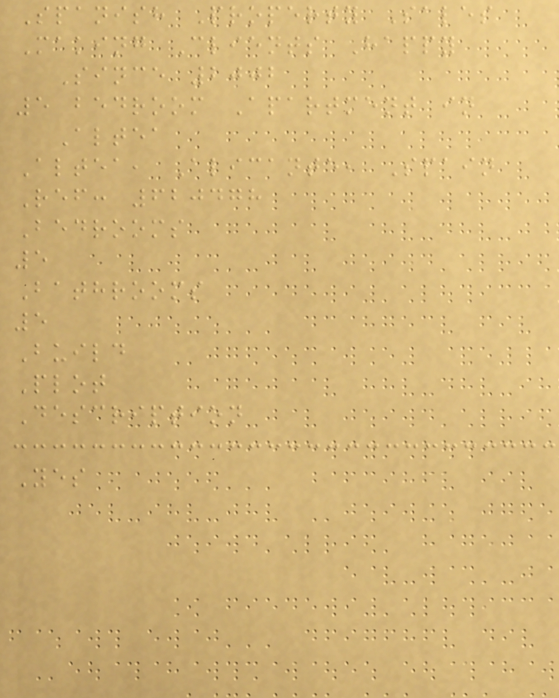Spanish Property Sales
Making Clients Happy
Since 2002
5 bedroom Apartment in
Altea
Altea, Alicante, Spain
Ref: 620478
Bedrooms
5
Bathrooms
5
Build
Plot
Description
Yes
